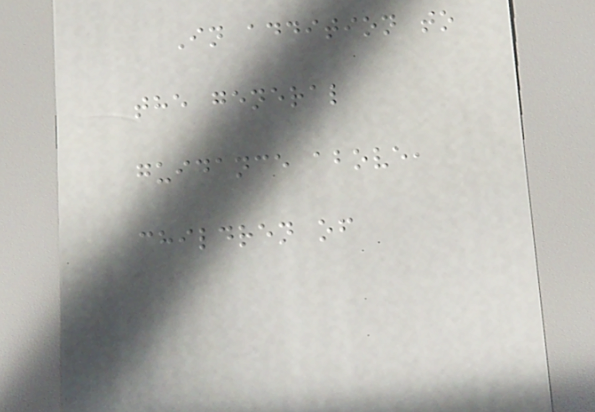In addition to
the general
guidance above,
children of
